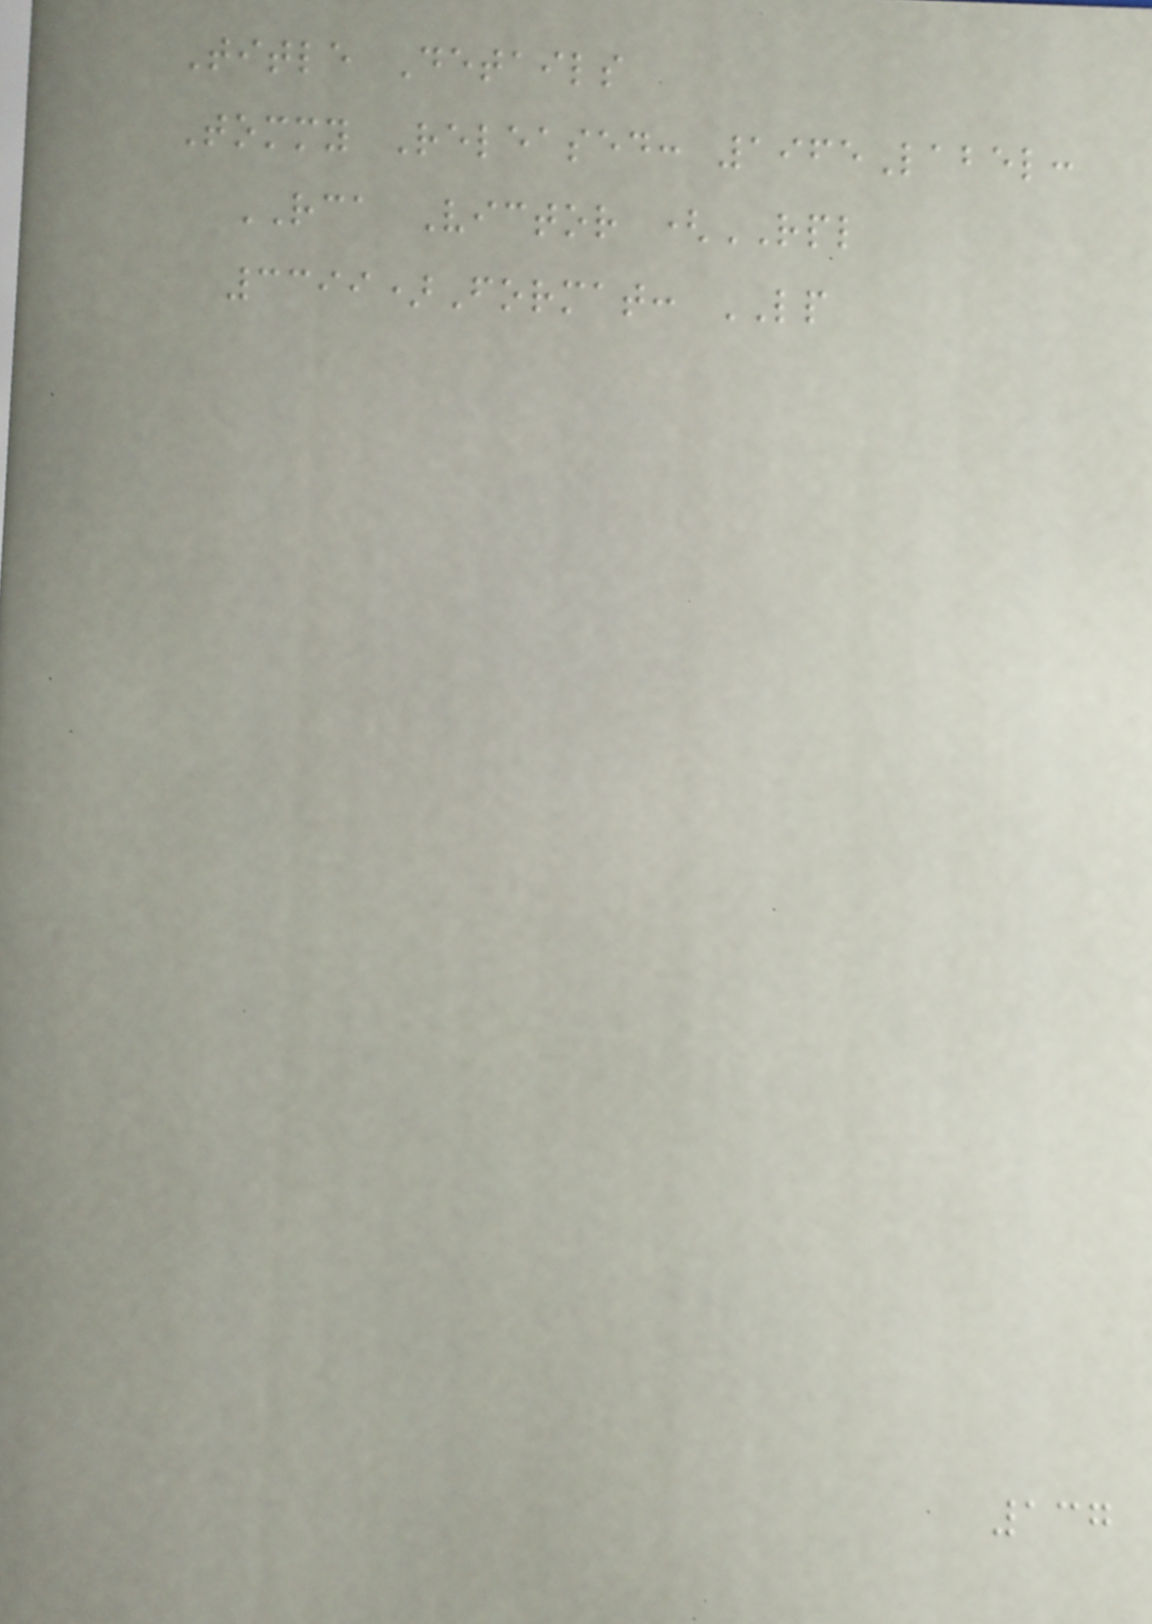Title Details
Tommy Released: 1965Label:
RCA Victor (RPL
3399)Format: LP
137
